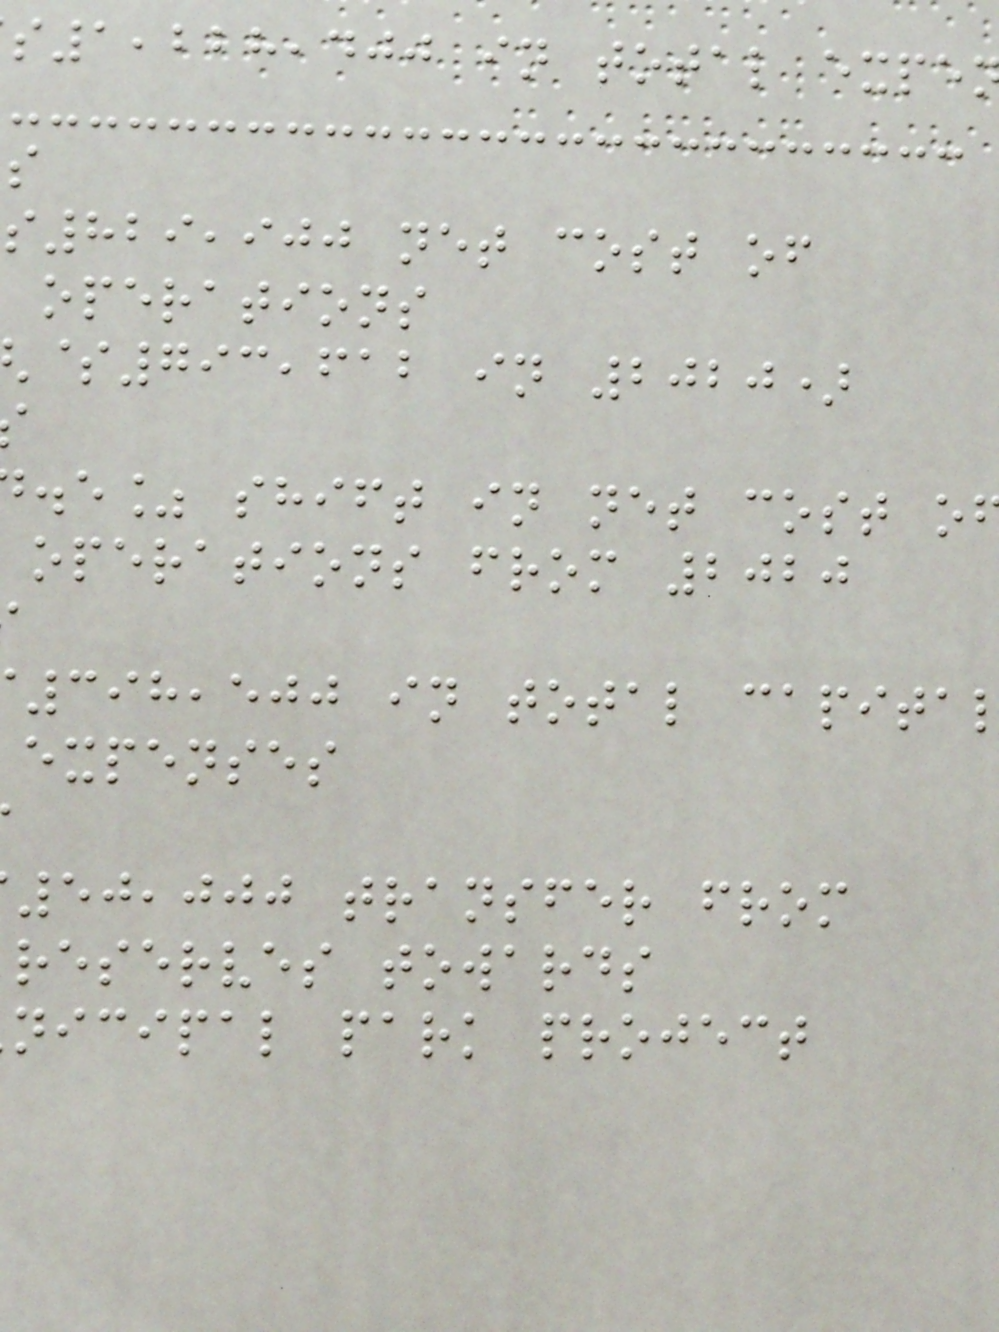1,228,400 in total expe
829,900 net cost of
operations
$793,612 in 2020)
.e% shift in net cost o
operations from 2020
398,500 in total capita
expenses
50,000 transfer from
reserves towards
nicipal park project
